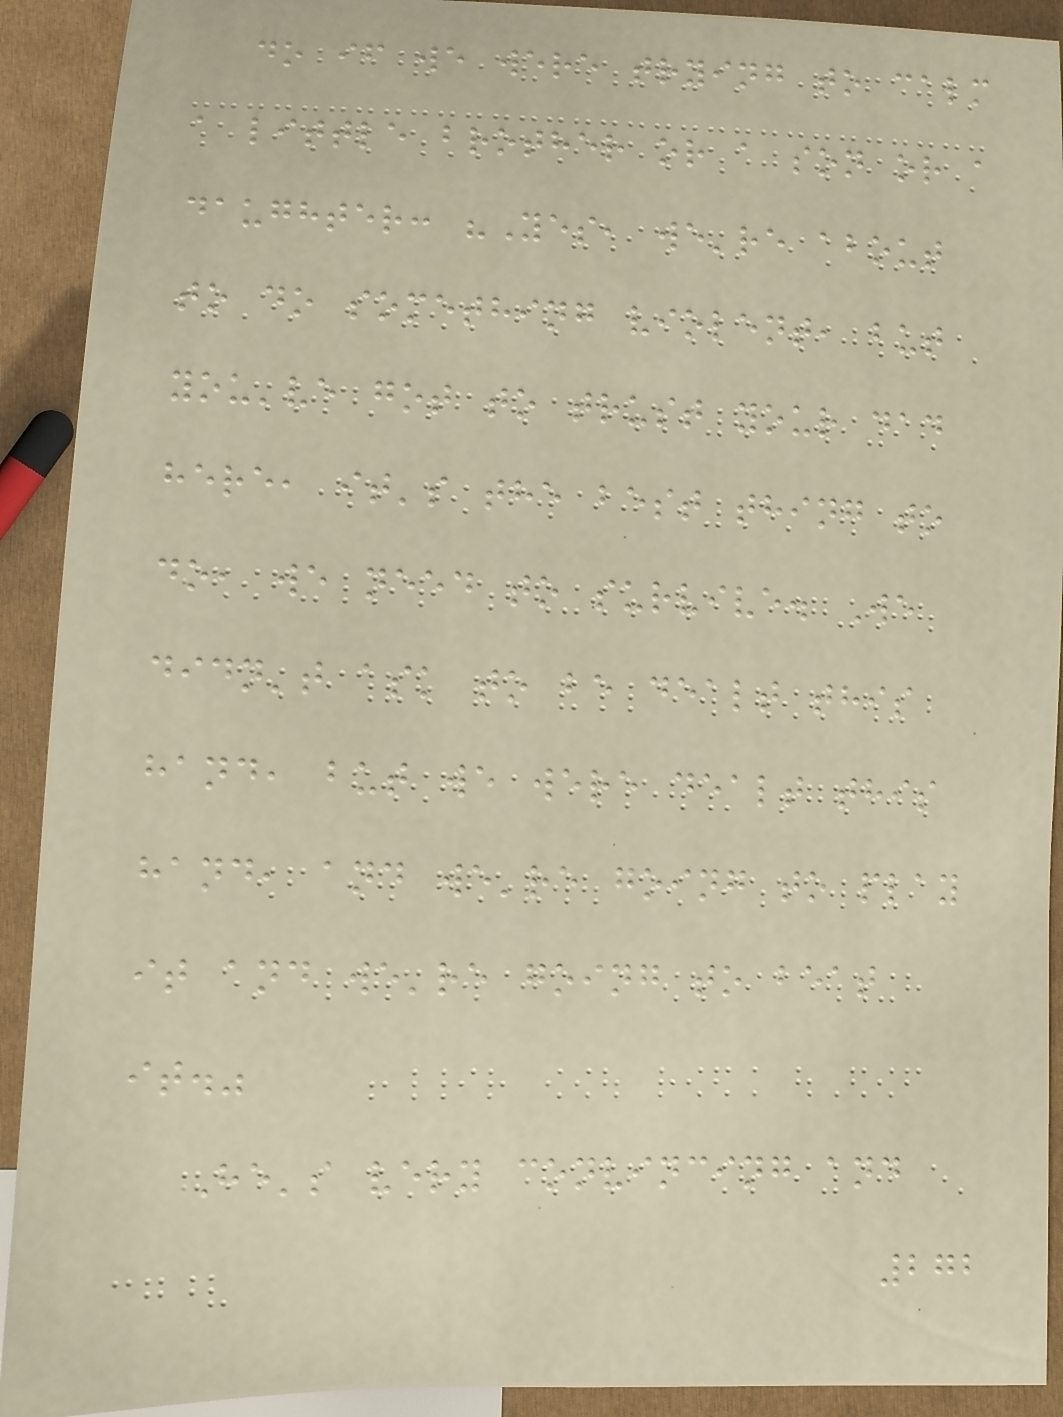do if we were trying to calm
a little brother or a son or a
daughter: "Yes, we're about
to do something violent, but
you've got to trust your dad
here, it's the best thing to
do, we need to survive. We
didn't ask to be dealt this
hand, but we were dealt this
hand, and we're going to play
it and we're going to beat
it."
He's very convincing and
272
